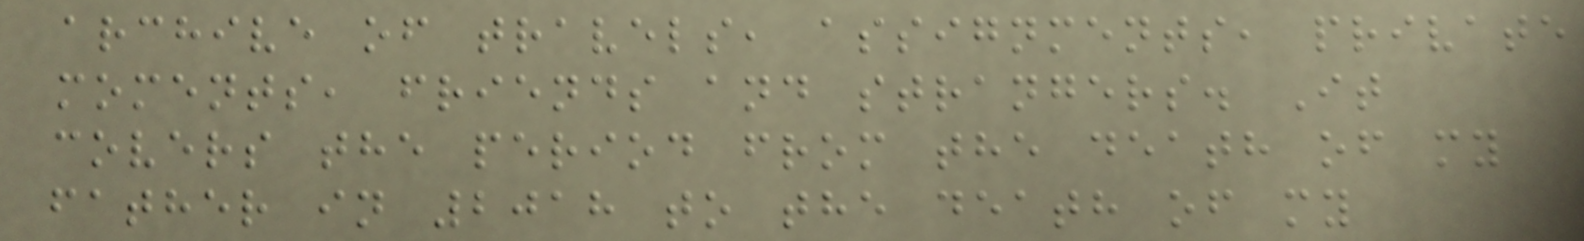archive of travels, assignments, private
moments, friends and strangers. It
covers the period from the death of my
father in 2018 to the death of my
